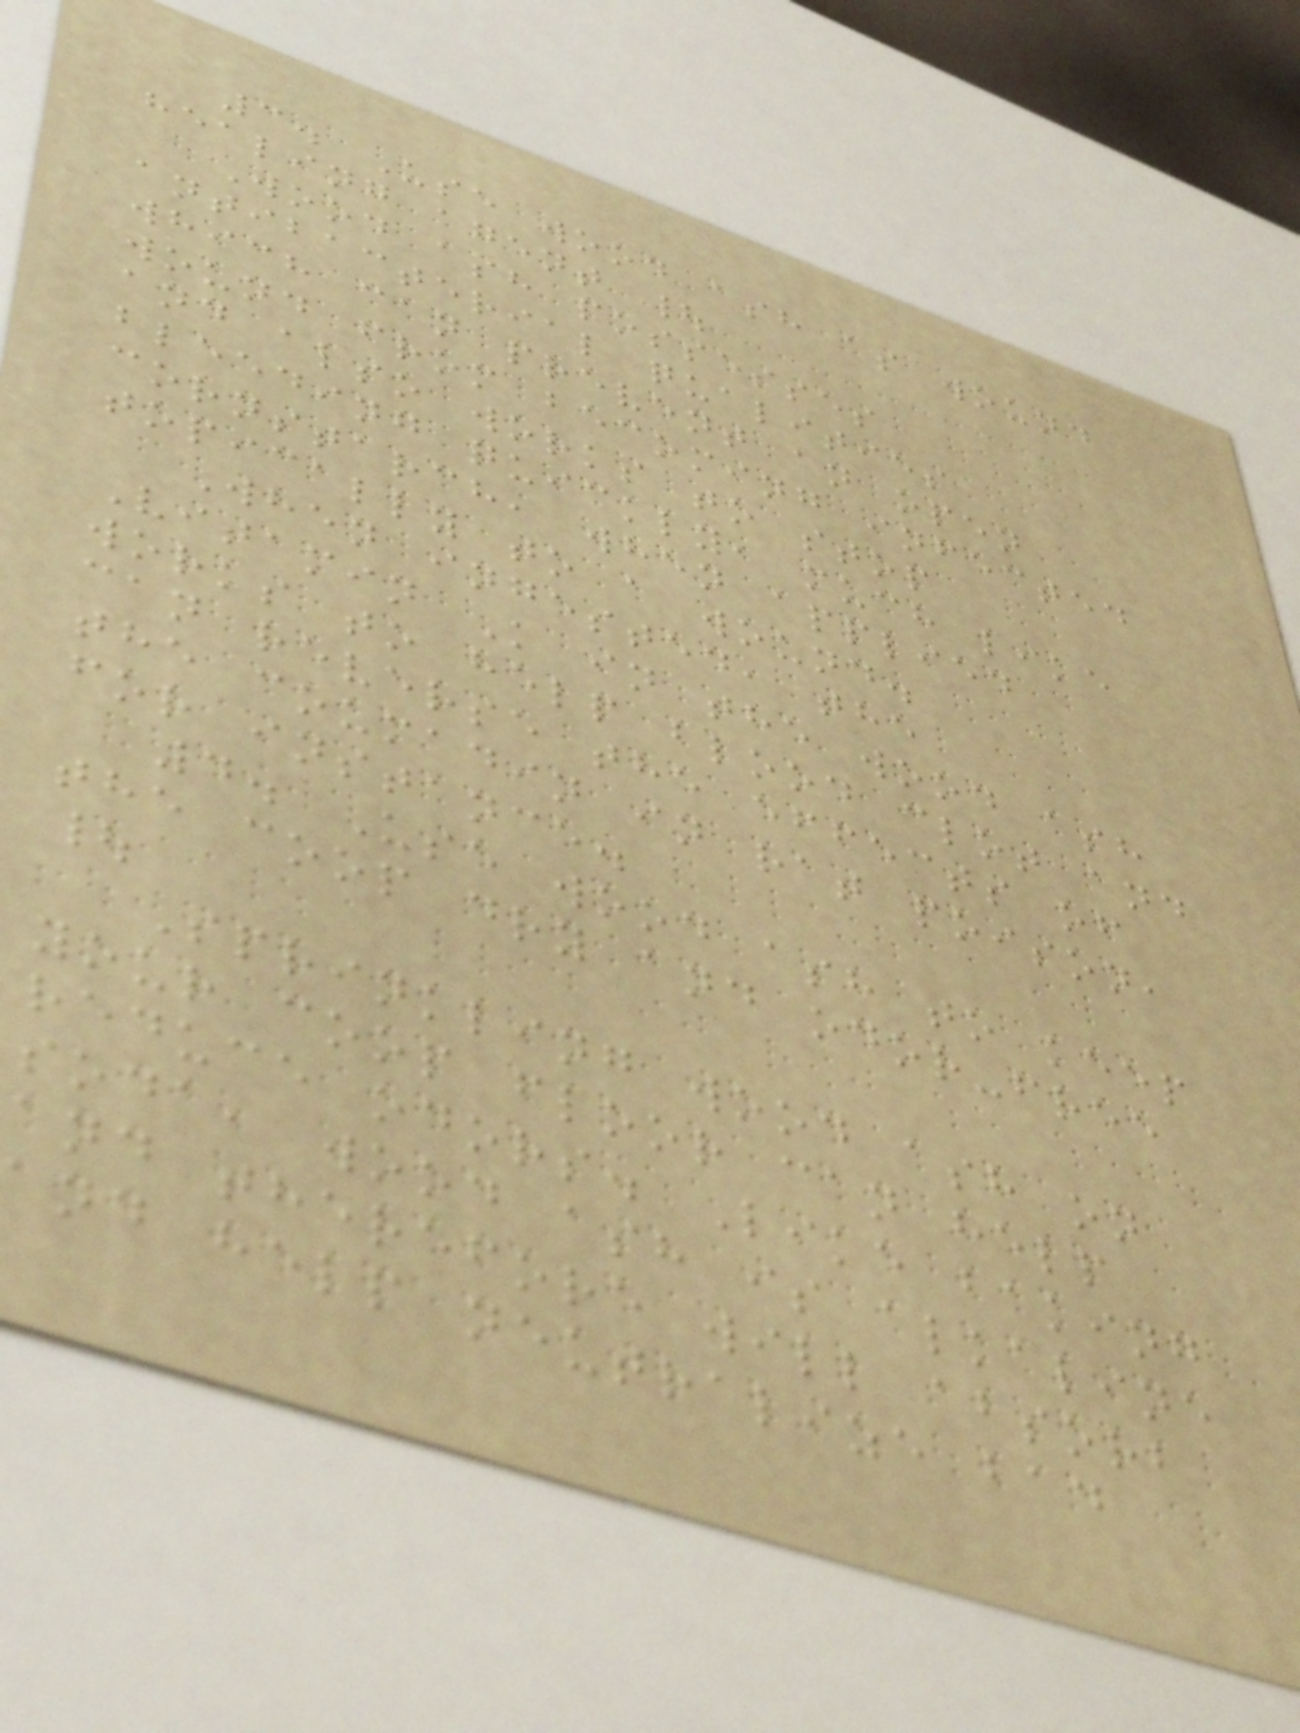3. Use wood ash as wound
healing agent |
Wood ash possesses
antibacterial qualities
which can prevent an open
wound from becoming infected
and also works to stop
bleeding quickly, much like
cornstarch, when applied
topically to a wound.
When ingested, the
Vitamin K in the wood ash
works to help blood clot and
can reverse the effects of
the coumadin in rat poison,
for instance.
4. Use wood ash to keep
the coop dry and odor-free
|
Sprinkling wood ash on
your coop floor can help
reduce odors. Like baking
soda, wood ash is alkaline
and therefore will absorb
and help neutralize bad
